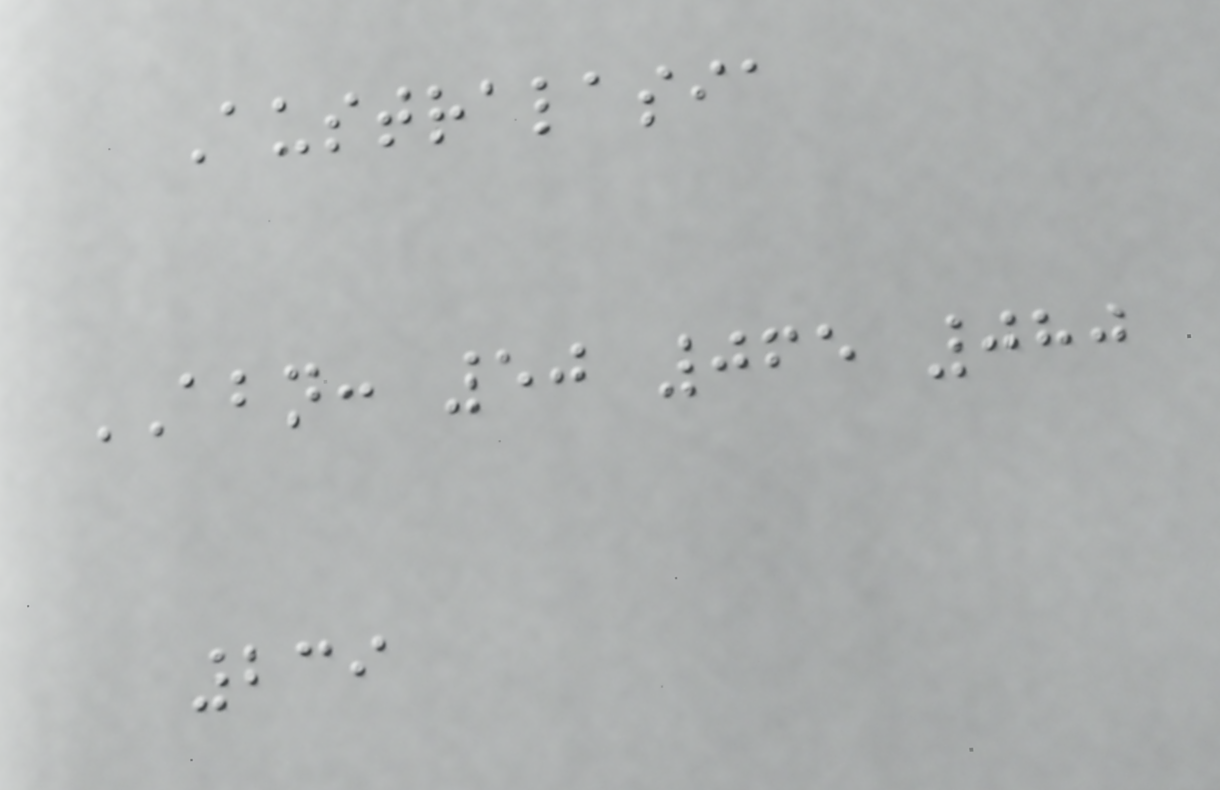Australasia
ABN: 50 065 080
239
